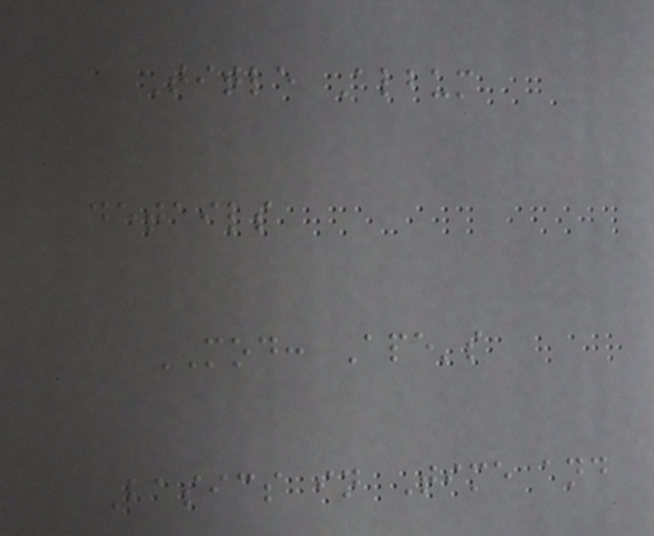Title Album
details
MOD: Ape's
Basics in Time and
